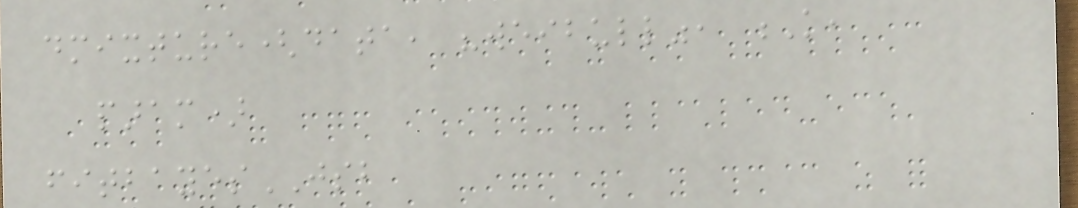dmixture(data, "weibull", K,
param)
fitbayesJSB
